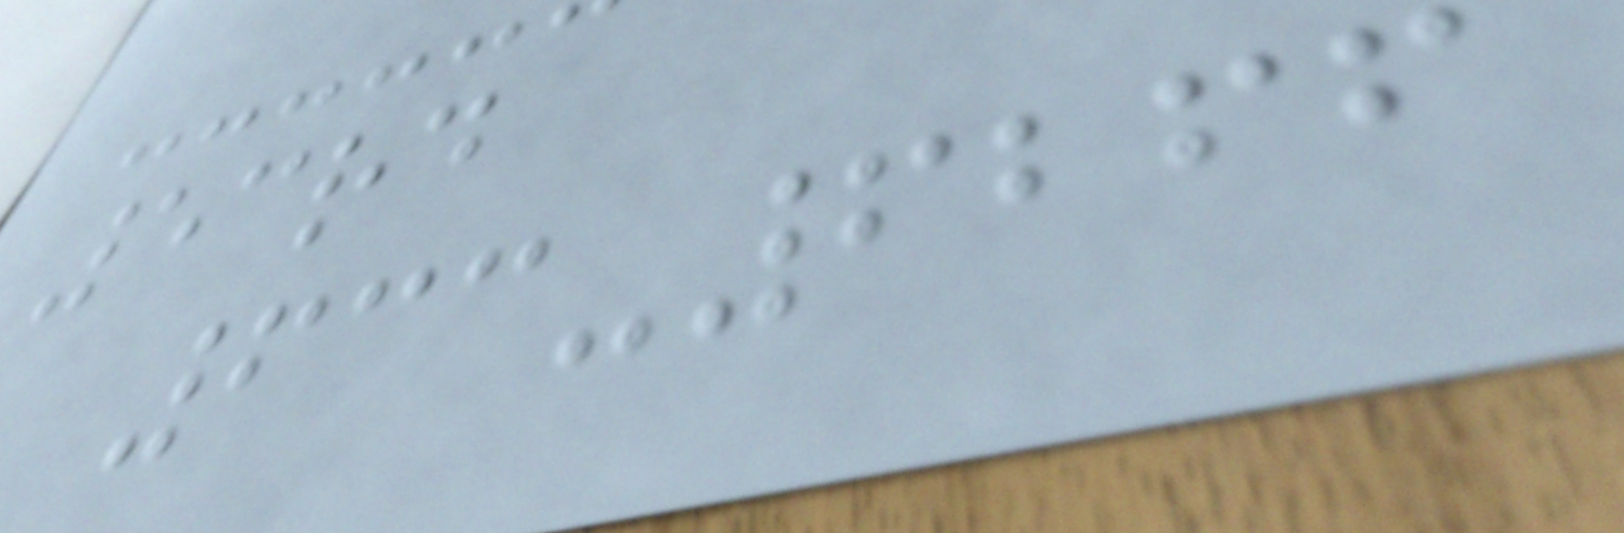53rd
633-6266
